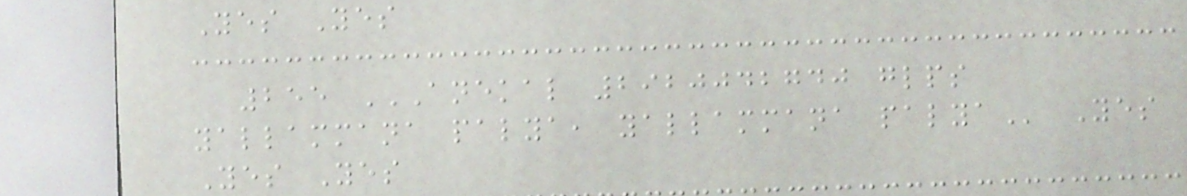Yes Yes
255 ANEKAL 2920042740 GLPS
YALLAMMANA PALYA, YALLAMMANA PALYA Yes
Yes Yes
